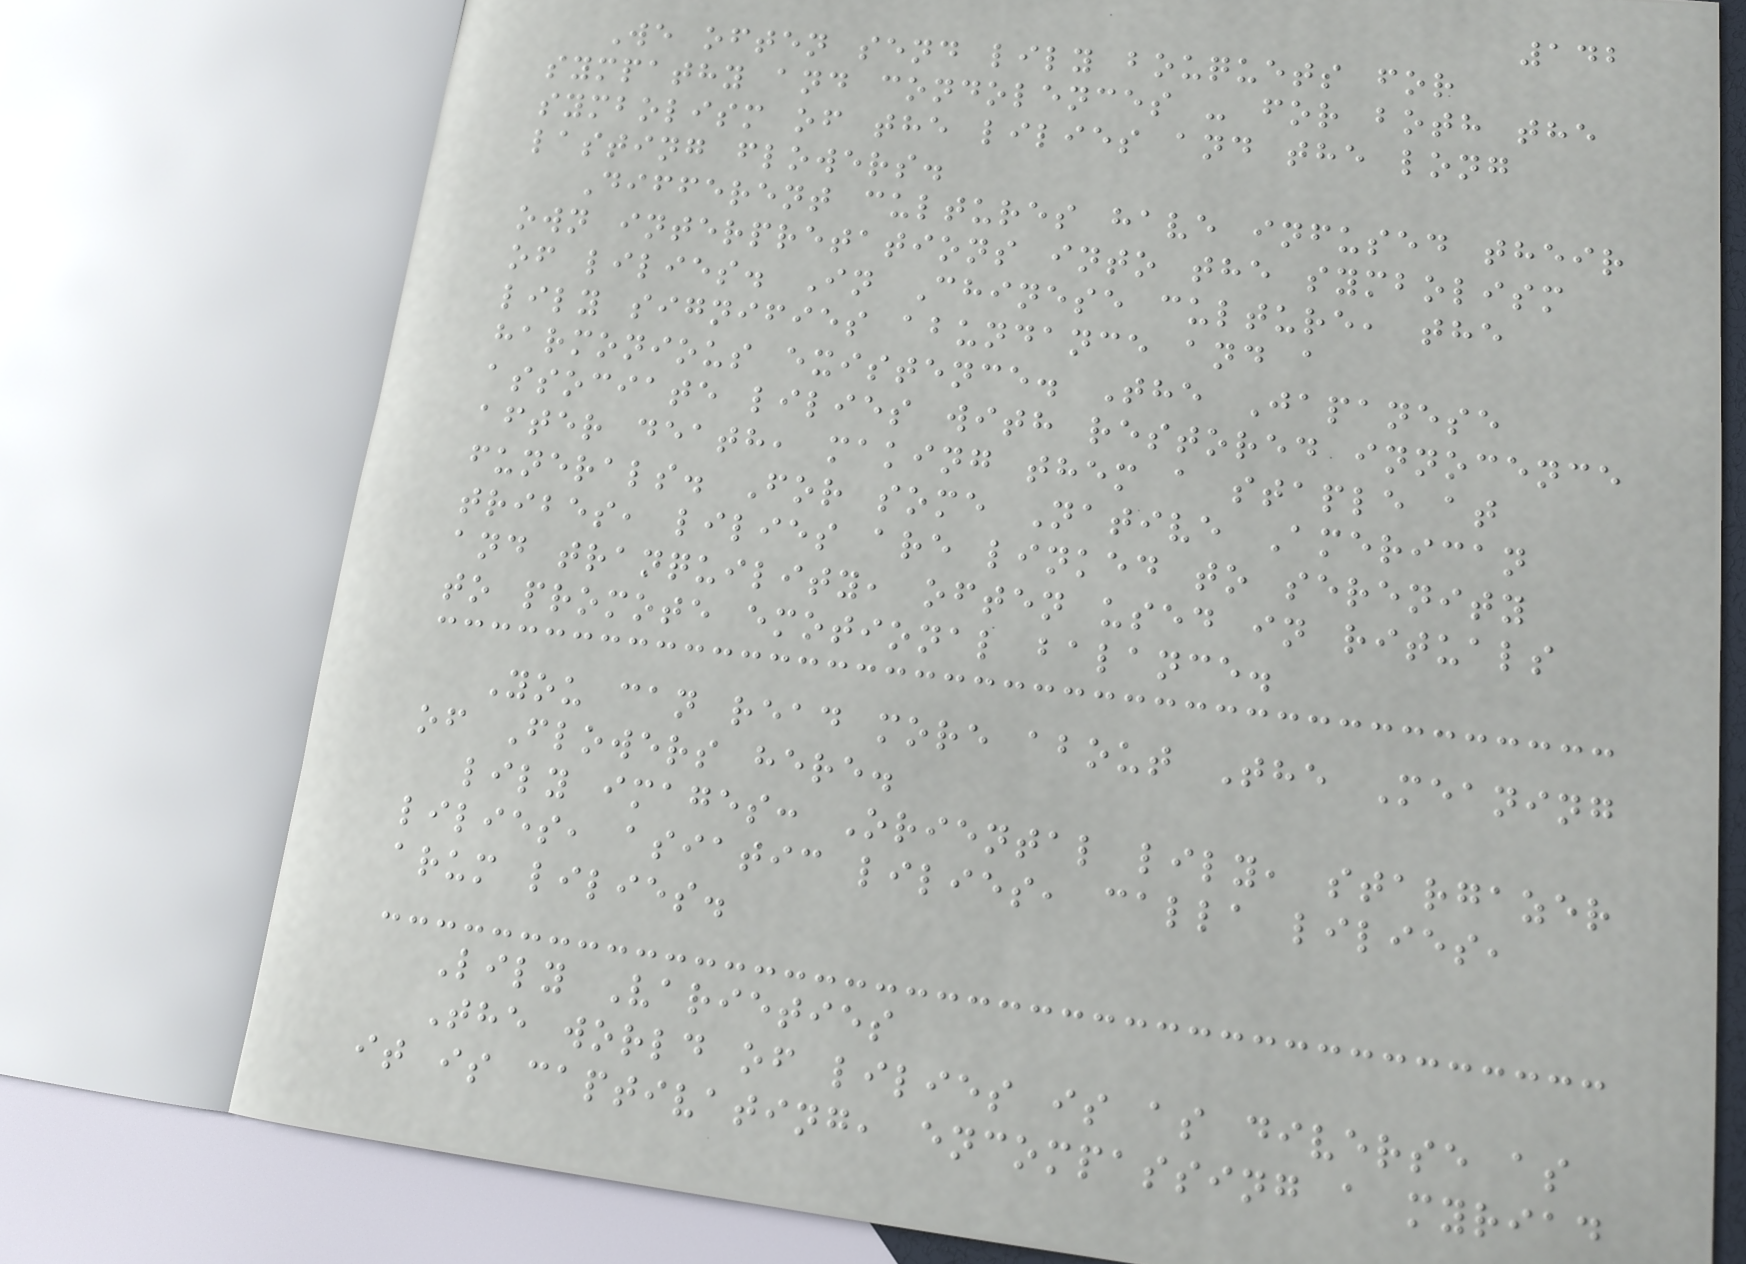142
We often send lily bouquets for
sympathy and condolences - for both the
symbolism of the lilies and the long
lasting flowers.
Different cultures have infused their
own interpretations into the symbolism
of lilies. In Chinese culture, the
lily signifies abundance and a
harmonious existence. The Japanese
associate lilies with restored innocence
after death, making them a staple at
funerals. For some Native American
tribes, lilies are linked to serenity
and tranquility, often used in rituals
to promote emotional balance.
You can read more about The Meaning
of Flowers here.
lily images: Oriental lily, stargazer
lilies, asiatic lilies, calla lilies,
arum lilies.
Lily Varieties
The world of lilies is as diverse as
it is captivating, encompassing a myriad
